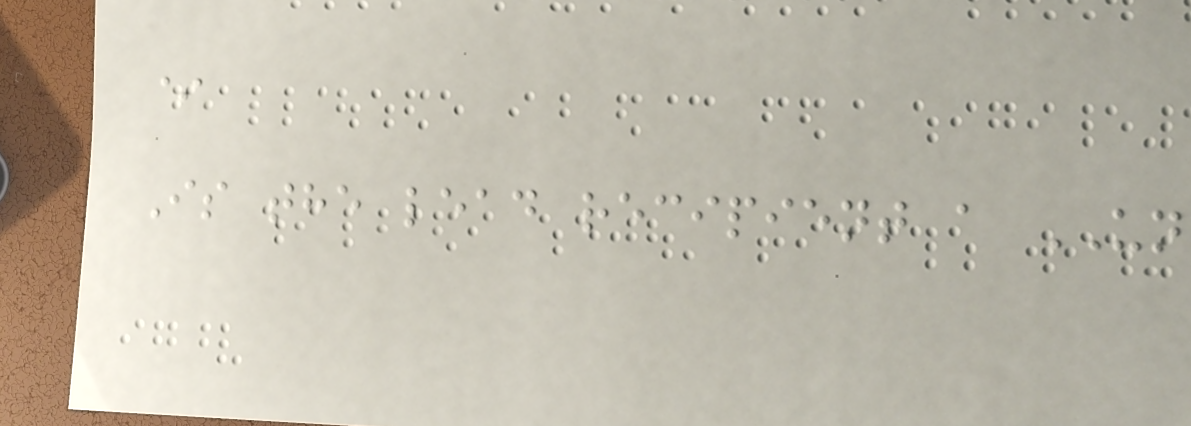*
Is the lead recipient a UN
